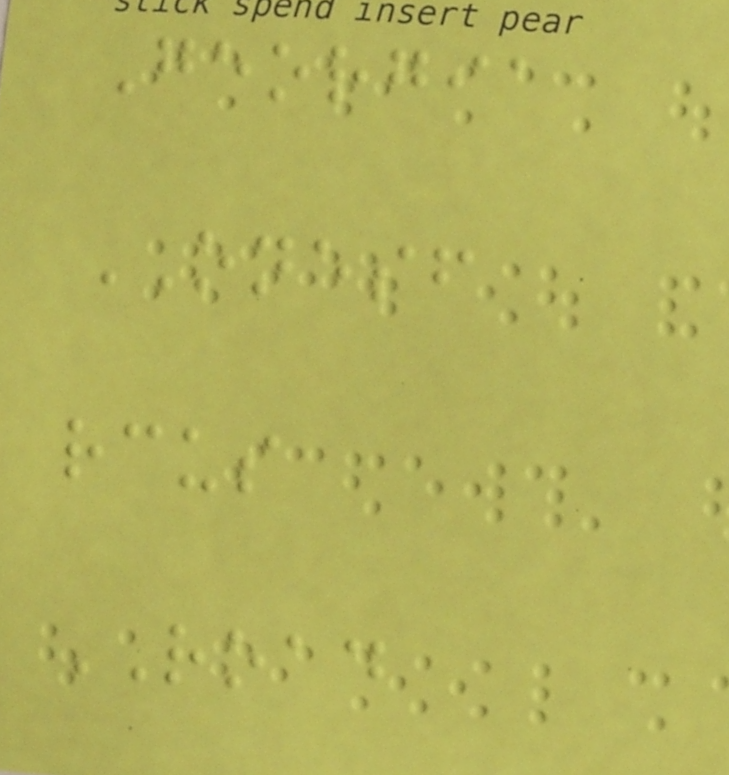Georgia
ONESF
rcus
ROAD
